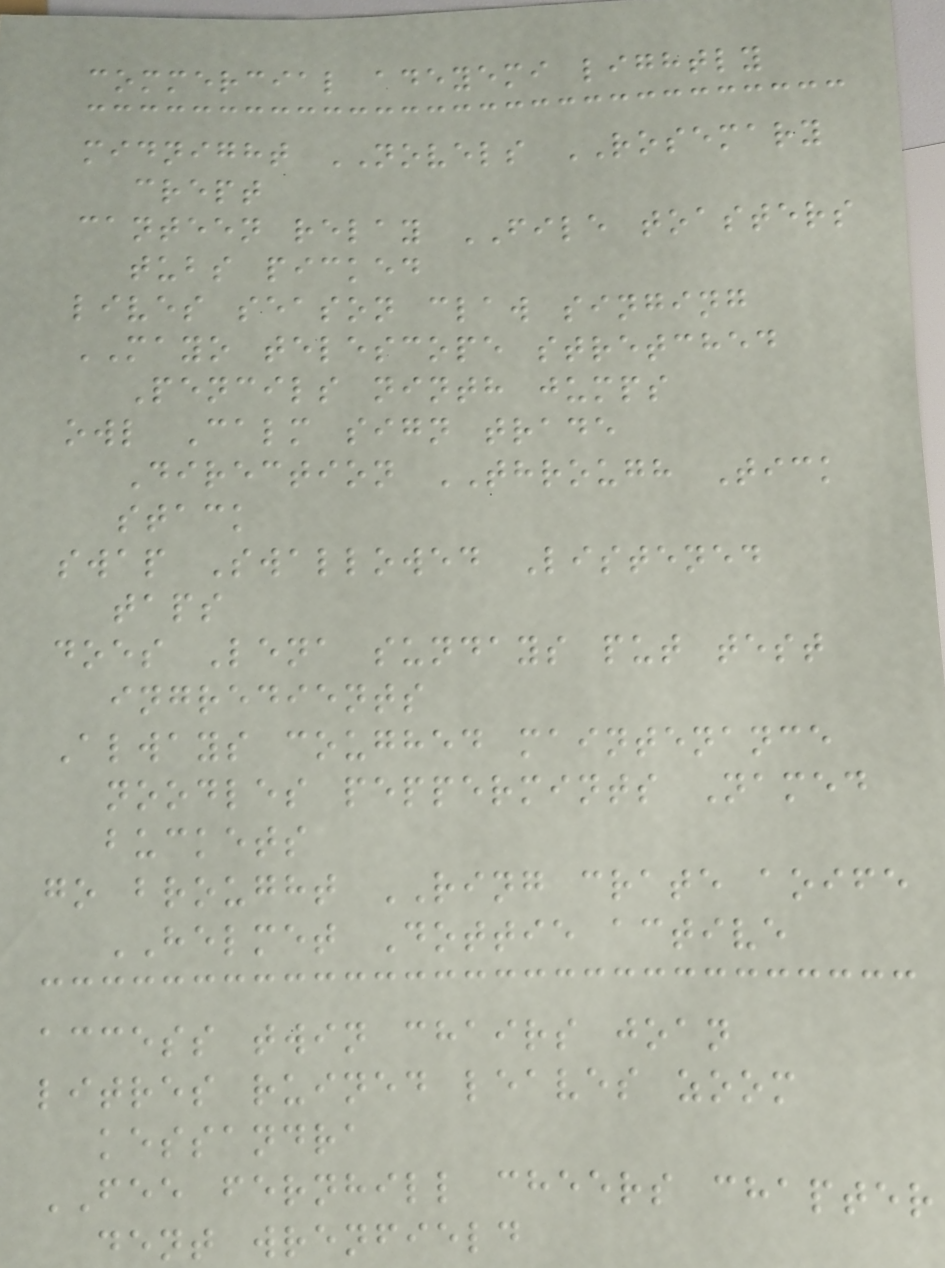commercial adeyemi lightly
midnight NOVELS ROSEMARY
crept
canteen relay FILE toasters
tubs picked
lives season claw singing
MAYO telescope stretched
Pencils ninth jumps
owl Calm sign trade
Direction THROUGH Tick
stack
swap Swallowed Listened
taps
does Lena sundays put test
ingredients
Always coughed maintenance
noodles peppermints Named
buckets
go brought RING crate aoife
HELMET Dottie active
access twin chairs joan
litres ruined leaves zoom
kessandra
FEE fernhill cheers chapter
dent wrenfield
